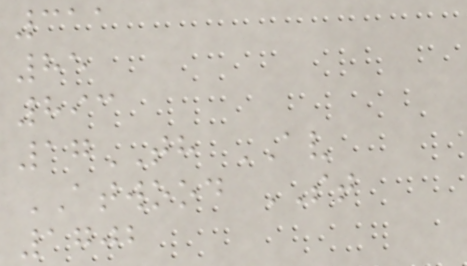311
85
893
17TH AV
ATWOOD ST
1702
